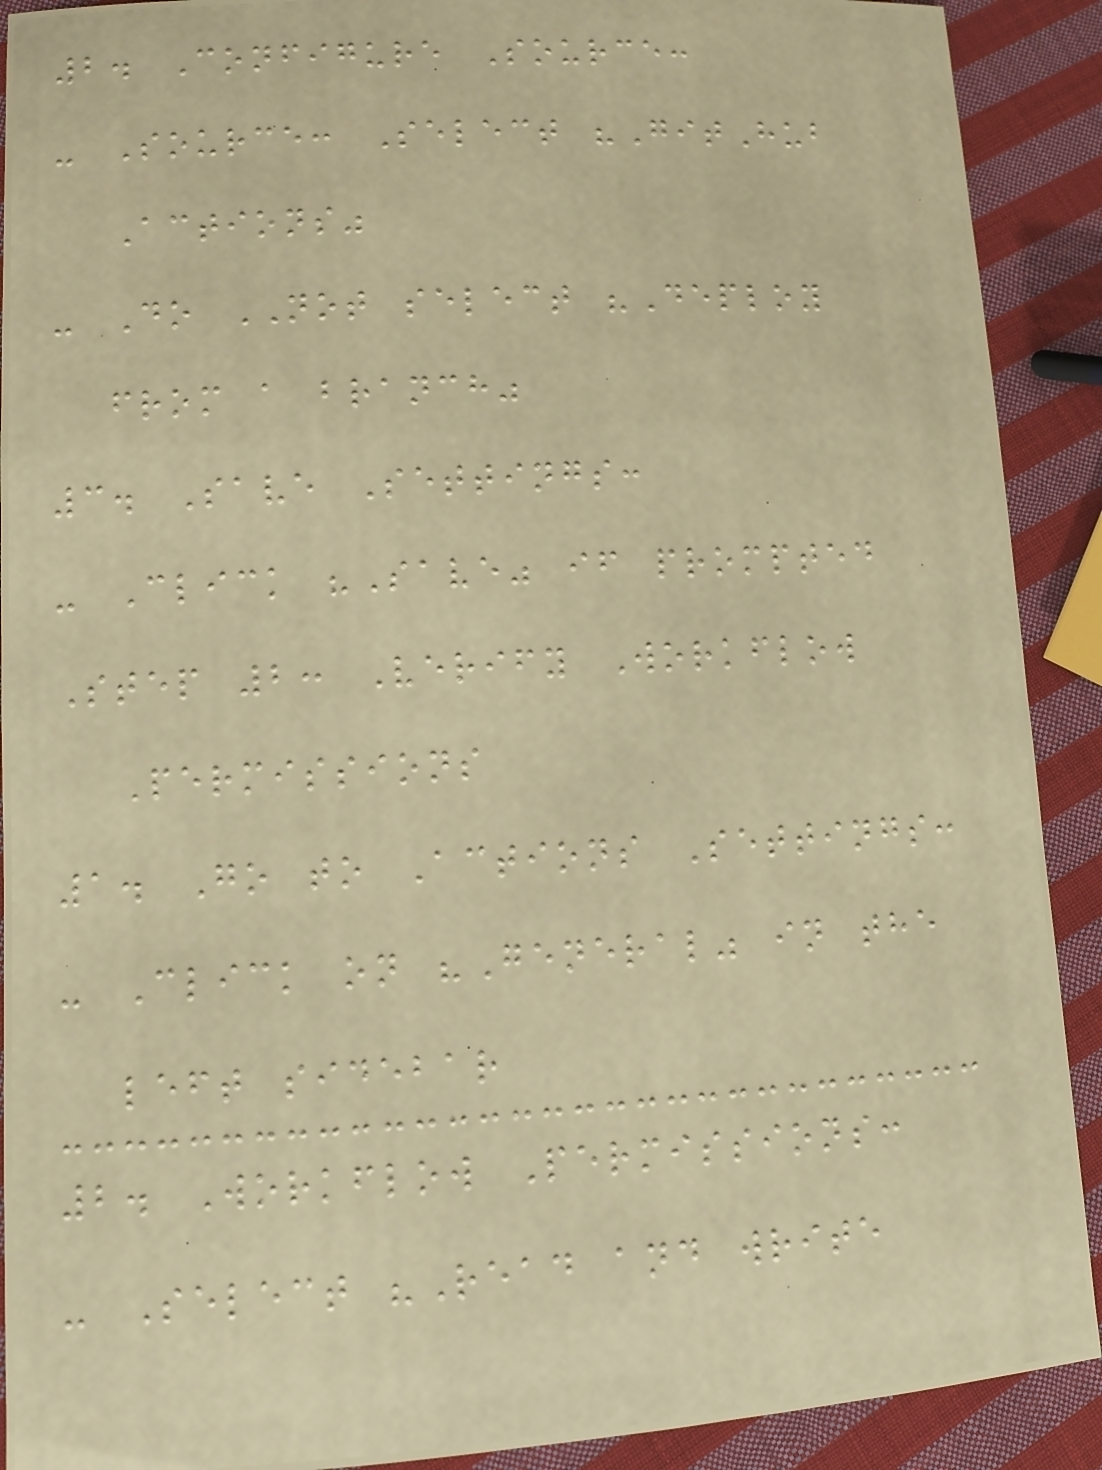2. Configure Source:
- Source: Select "GitHub
Actions"
- Do NOT select "Deploy
from a branch"
3. Save Settings:
- Click "Save" if prompted
Step 2: Verify Workflow
Permissions
1. Go to Actions Settings:
- Click on "General" in the
left sidebar
2. Workflow Permissions:
- Select "Read and write
